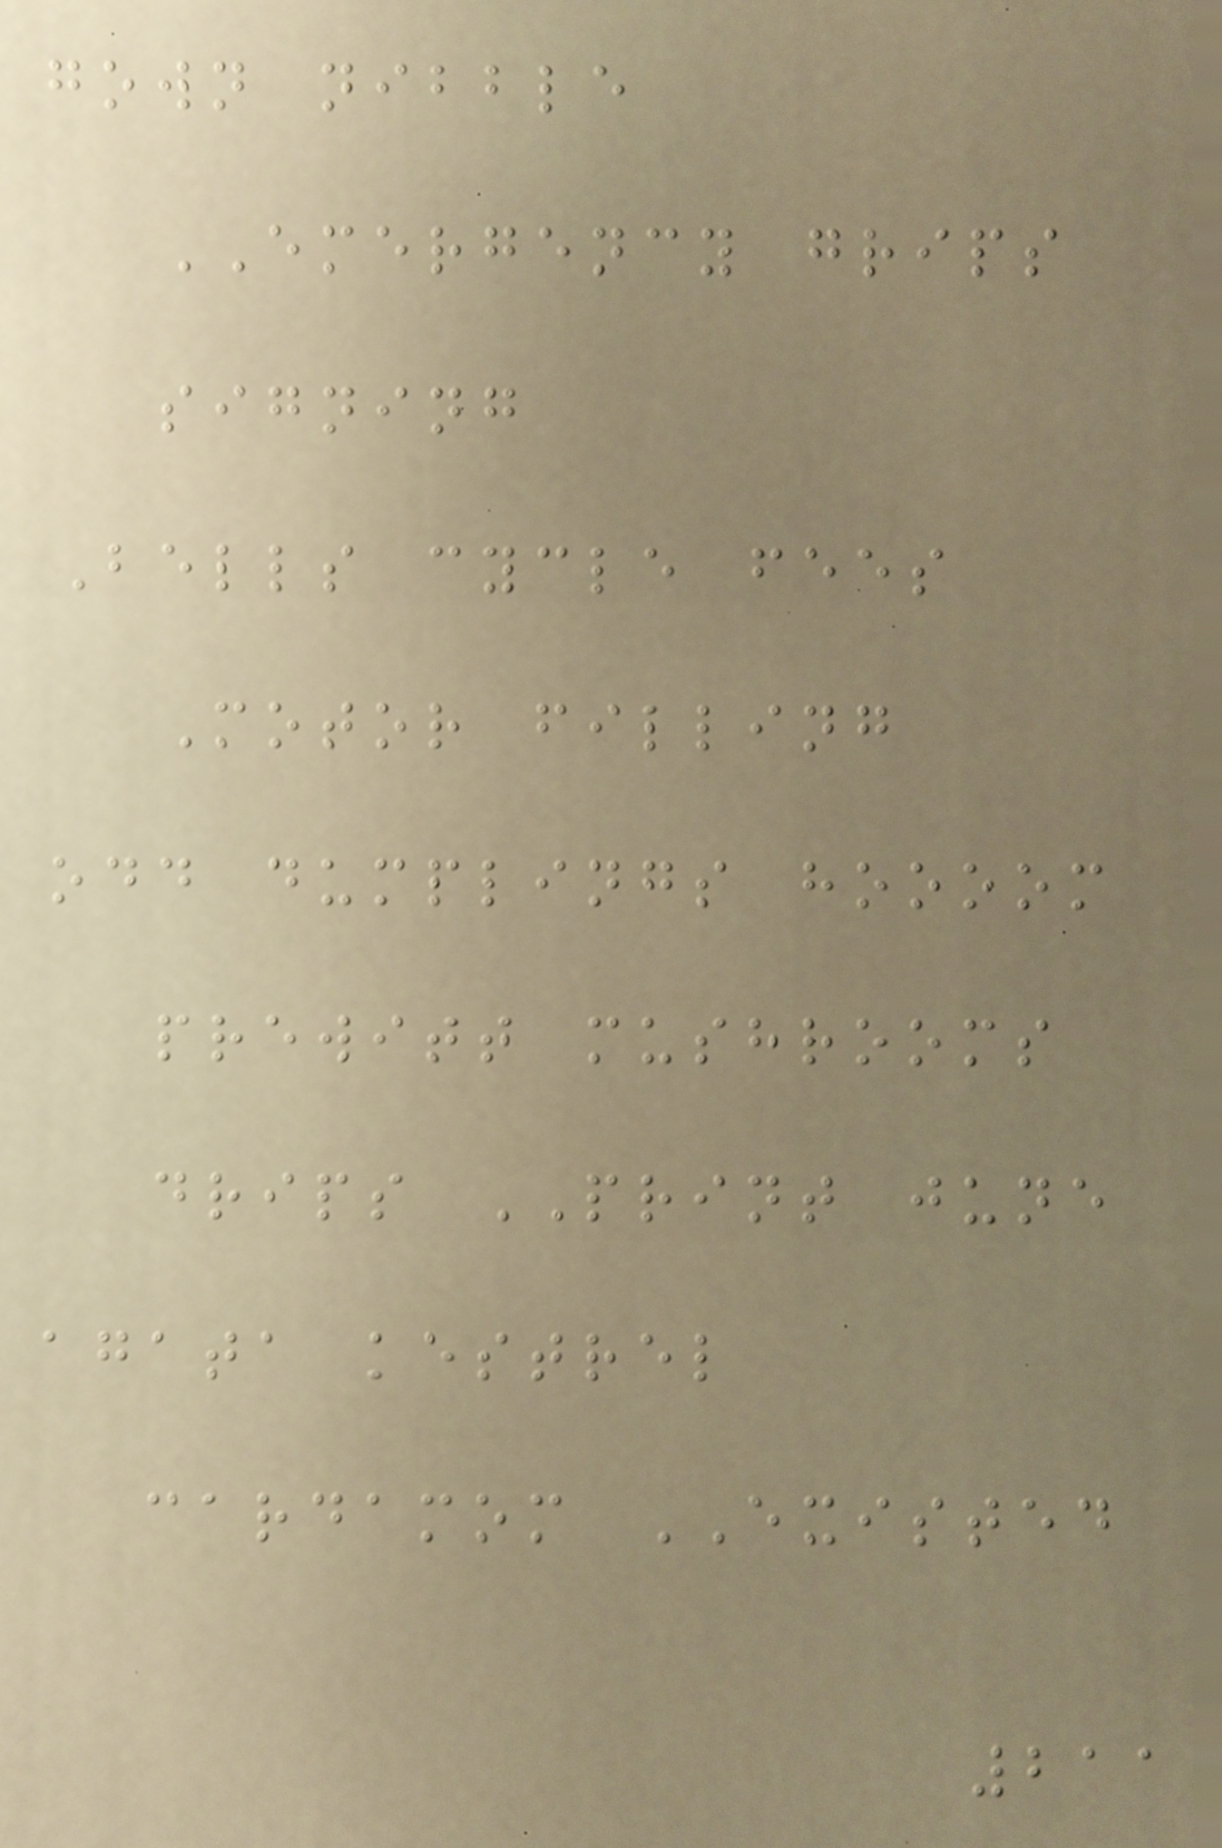gown nibble
EMERGENCY grips
signing
Bells cycle fees
Motor filling
odd dumplings hoooom
prewitt mushrooms
drips PRINT june
agata kestrel
cardamom EXISTED
211
